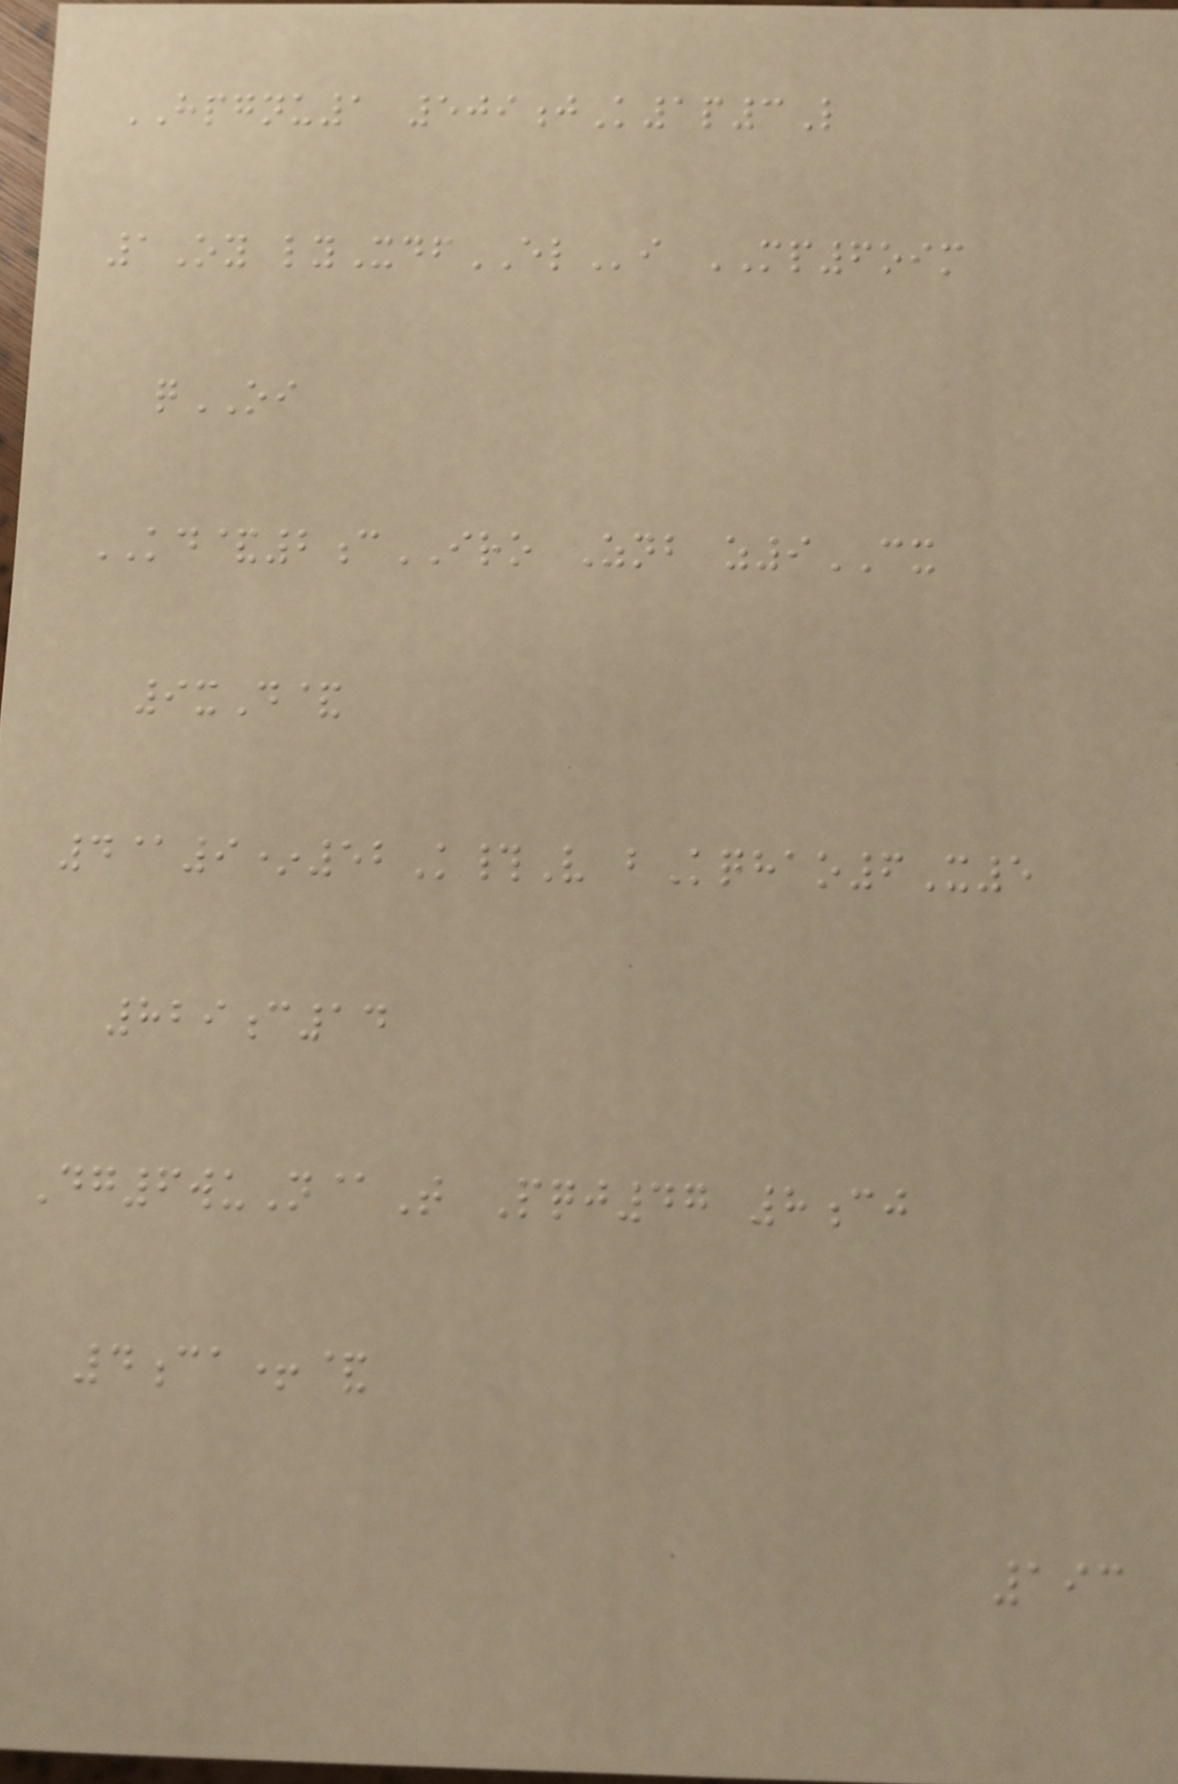HPGNU1 509jK1p3L
1Oy lyXdfELi MP6oim
qOI
KD&2cIRO Znb z9CX
9xD&
4@9*52K#V bKqhao6X5
829c14
Dg6wuN@T Pqj47 8cj
4ca+&
193
